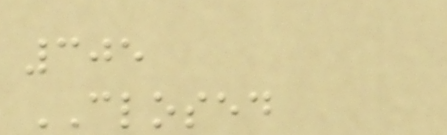305
CLOSED
